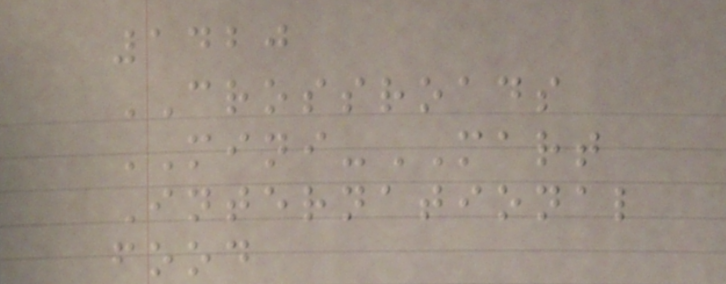1420
CROSSROADS
MINI-MART
International
food
